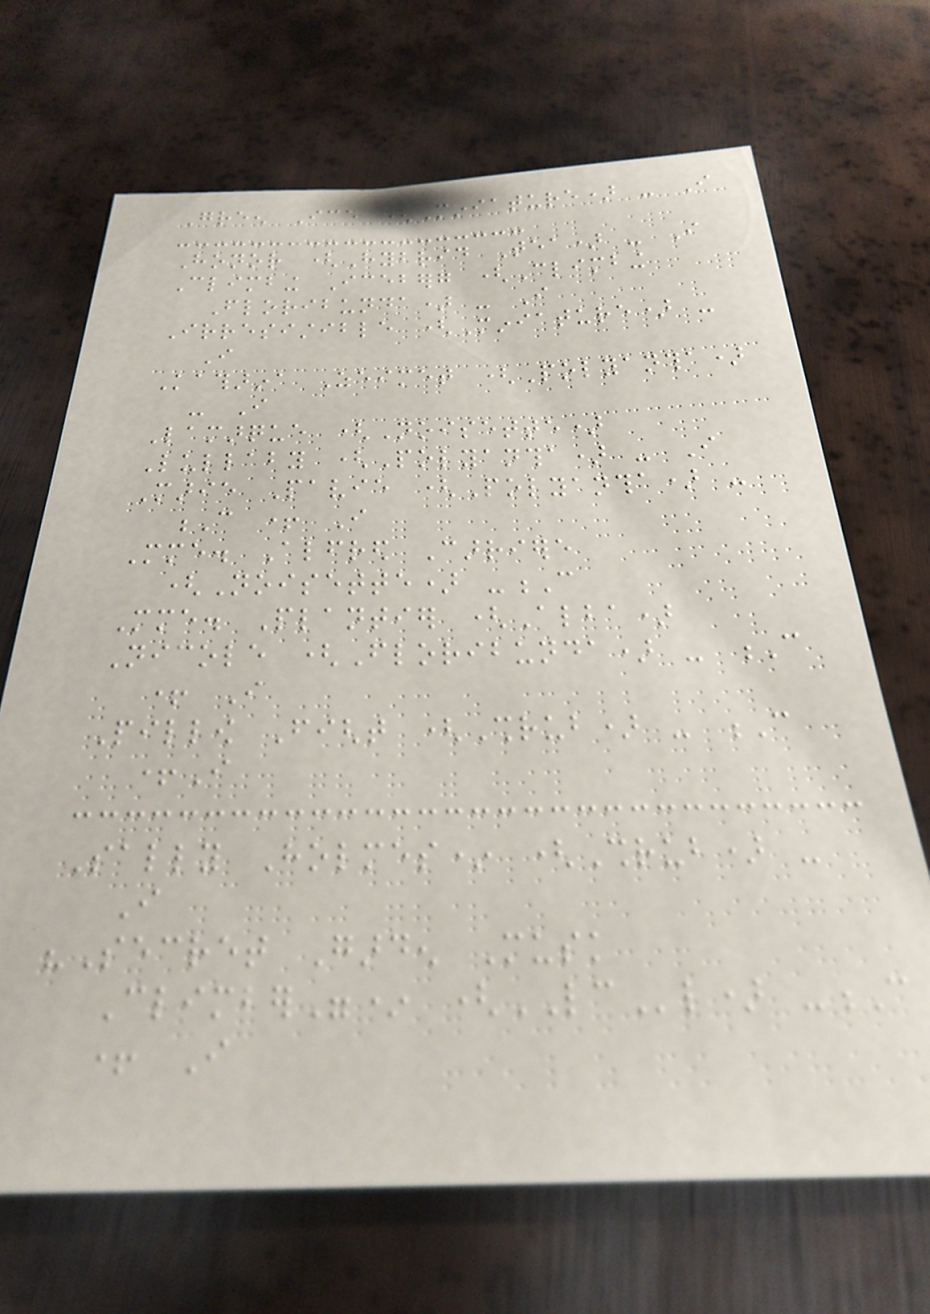Green Ice (Miniature) - I
Honor (Hybrid Tea) - I
Climbing Iceberg (Climbing
Floribunda) - I
Irresistible (Miniature) -
I
Katharina Zeimet (Polyantha)
- I
Lamarque (Noisette)
Lullaby (Polyantha) - I
Marie Pavie (Polyantha) -
C + I
Mme. Alfred Carriere
(Noisette) -C
Mme. Plantier (Alba)
Nicole (Floribunda) - C
+ I
Pillow Fight (Shrub) - C
+I
Sally Holmes* (Shrub) -
I
"Secret Garden Musk
Climber"* (LCl) -C
+ I
